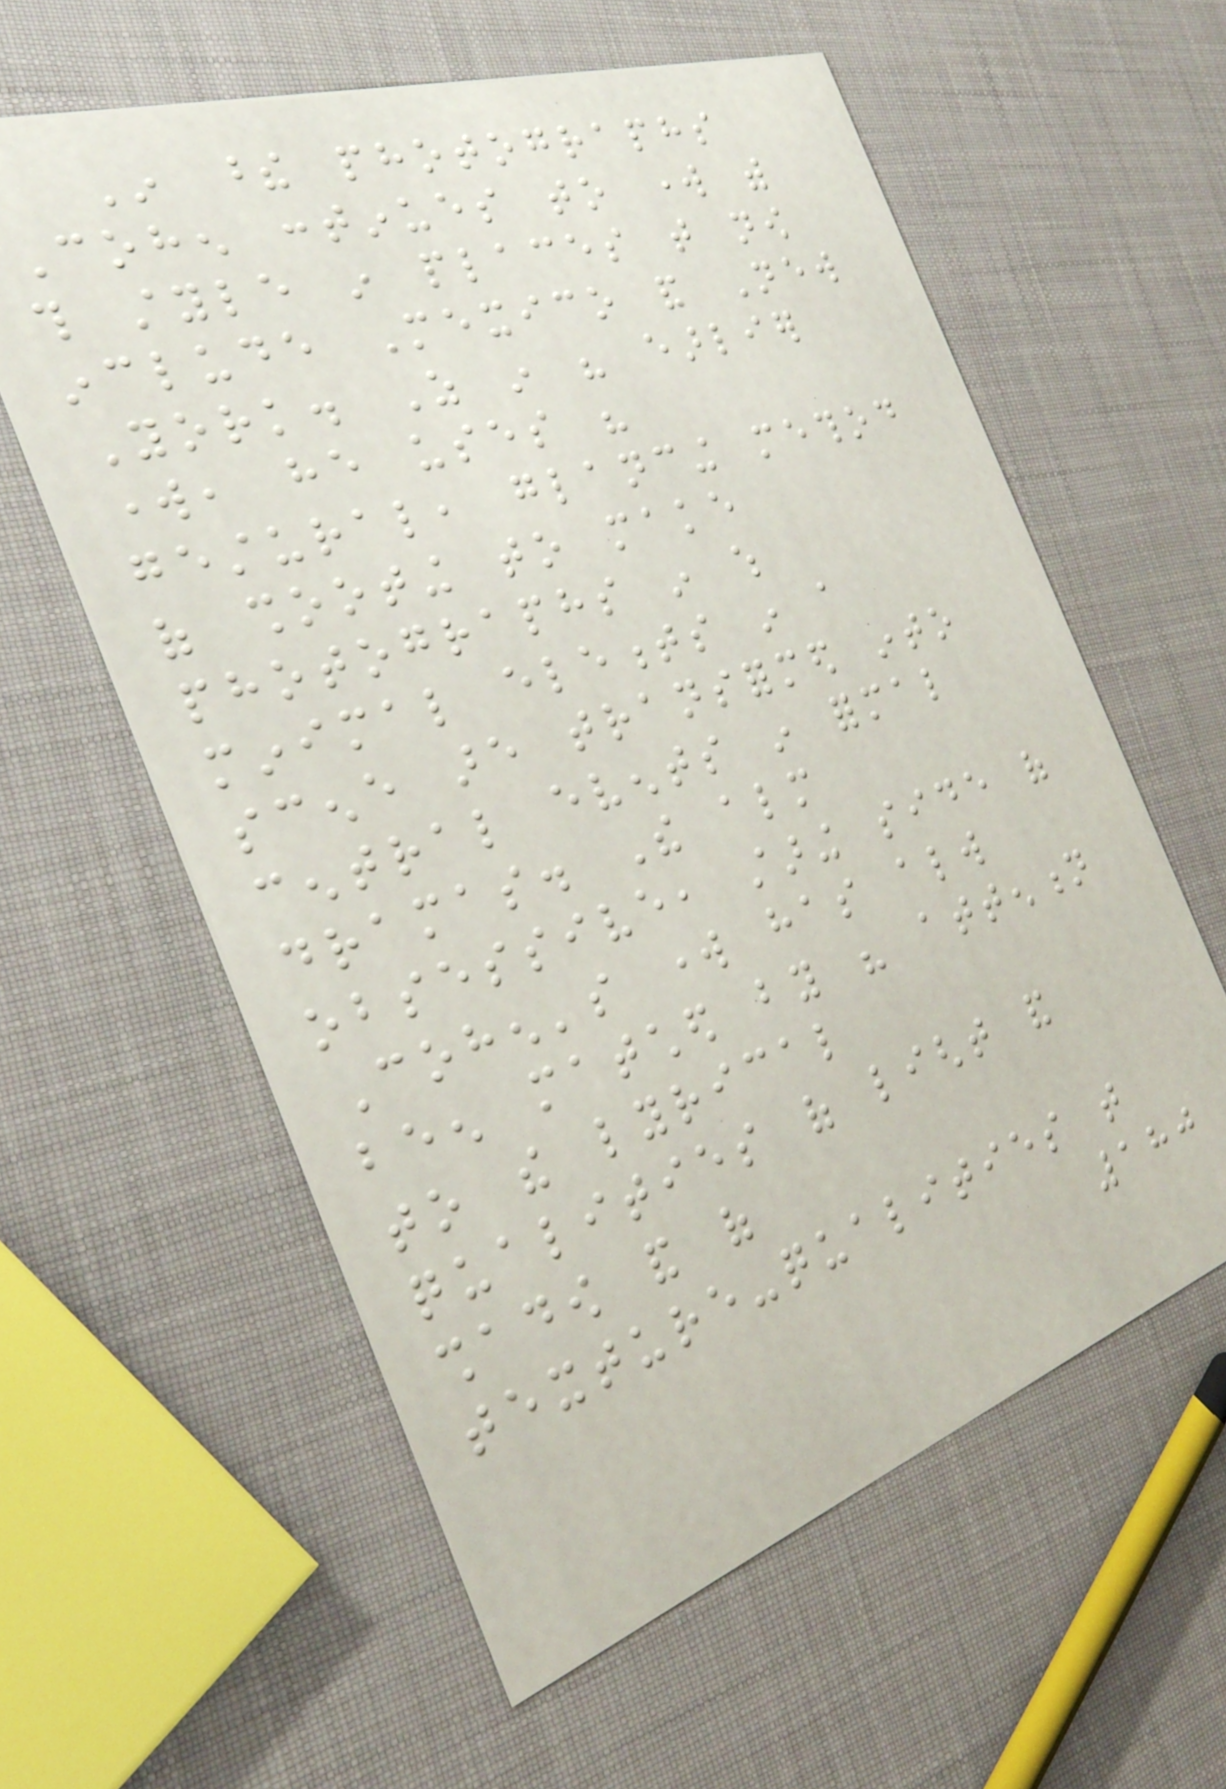In these photographs
Cohen continues to work with
this style in places that now
include Mexico and New
York. As in his earlier
work, he uses his
gestural, glancing method
of shooting to make
photographs in which
minimal elements in a
scene are transformed into
central events in formal
dramas. The almost
obsessive, staring side of
Cohen's work has always
been matched by his attention
to the lyrical
qualities of light and
shadow and of
texture-qualities that
180
